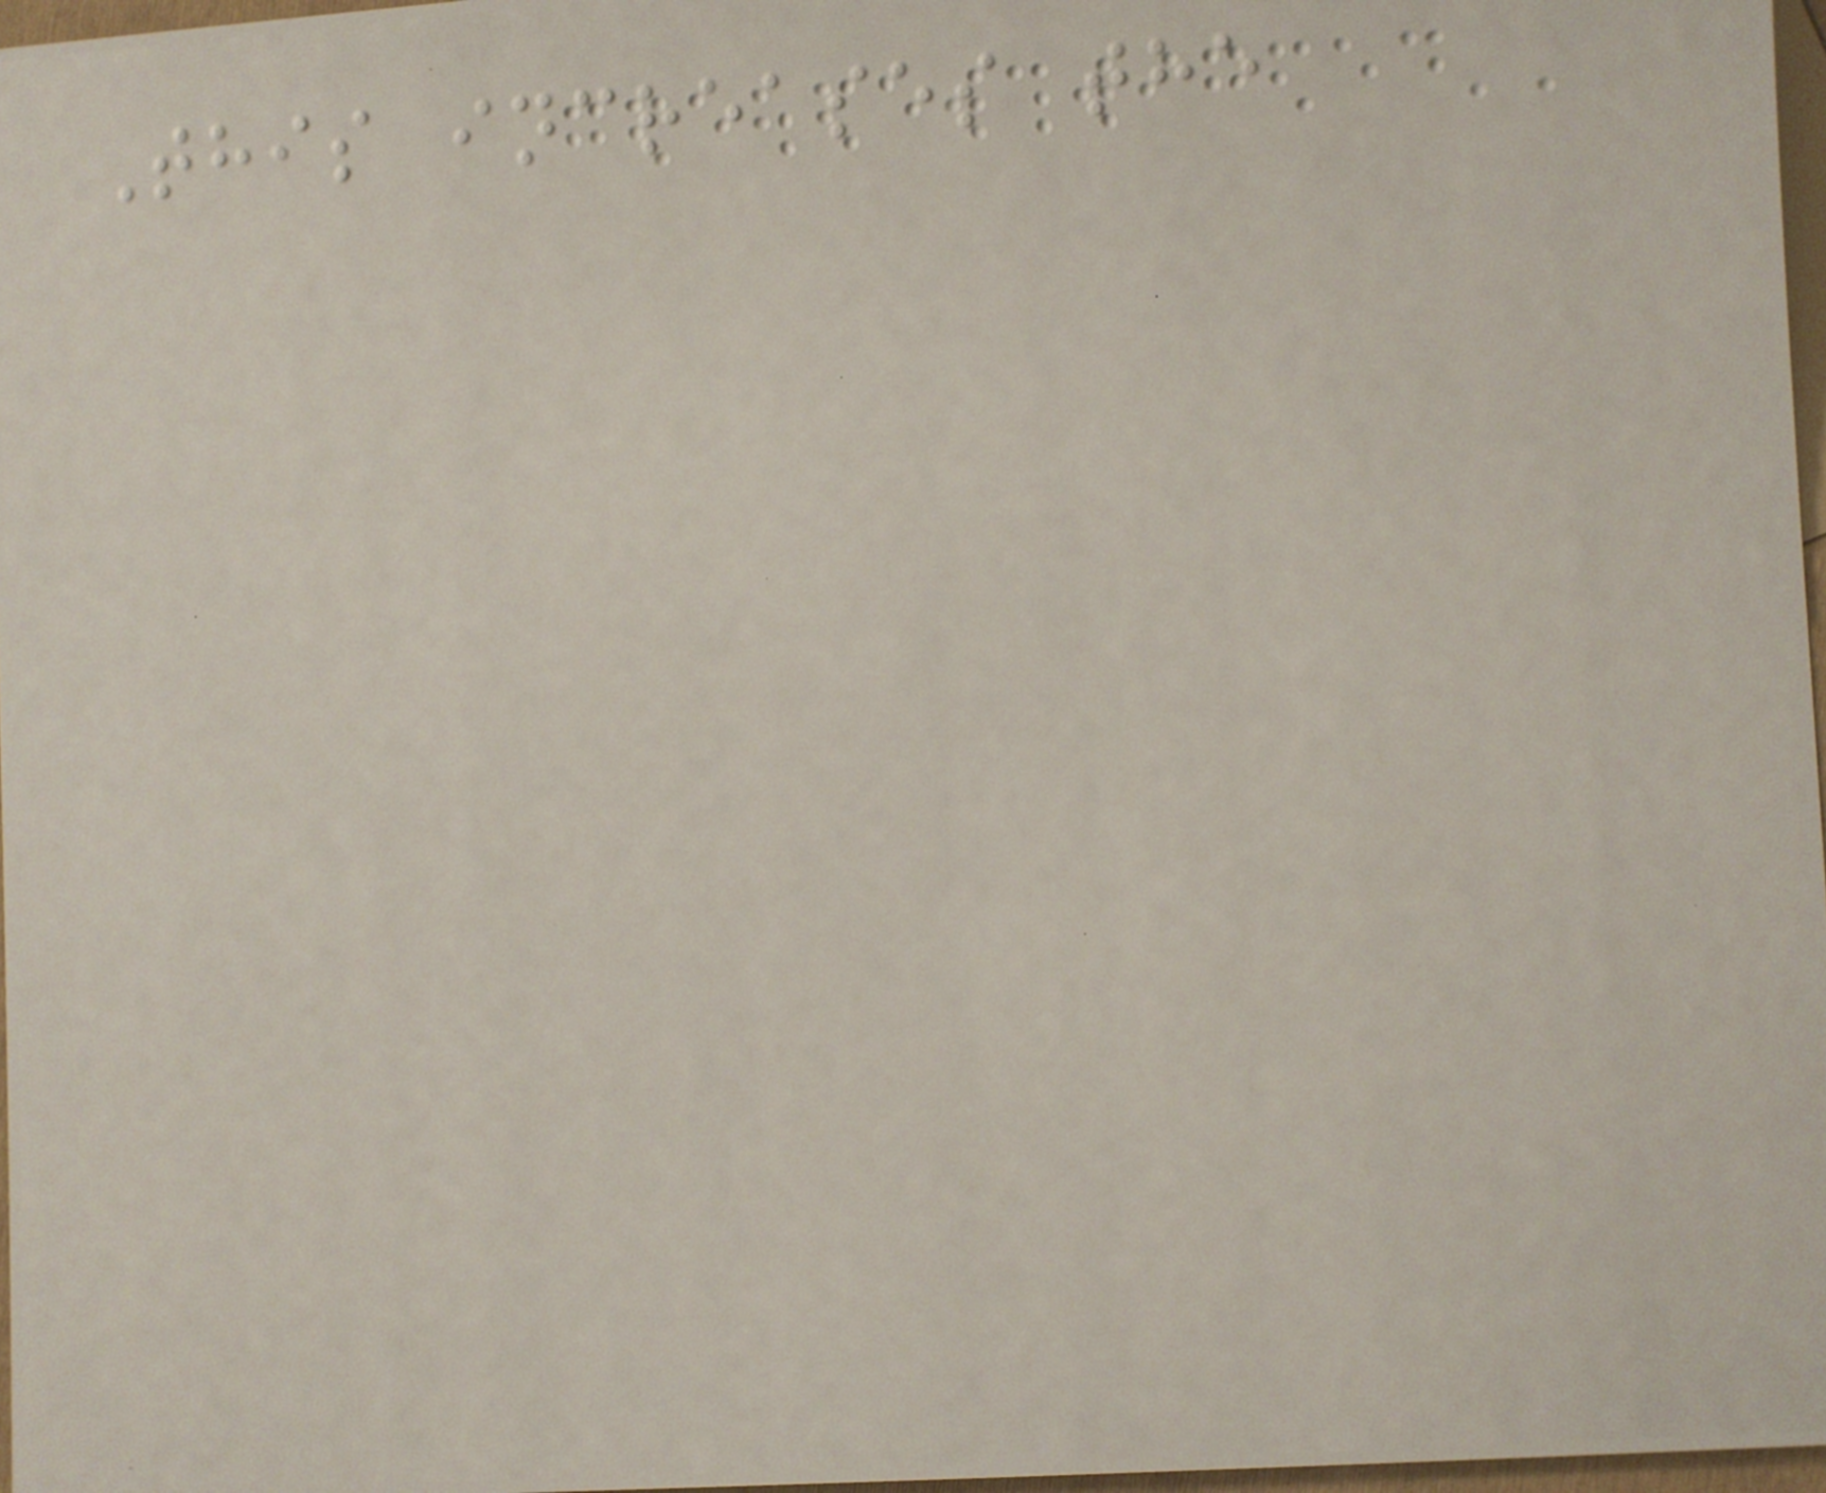This increases the
